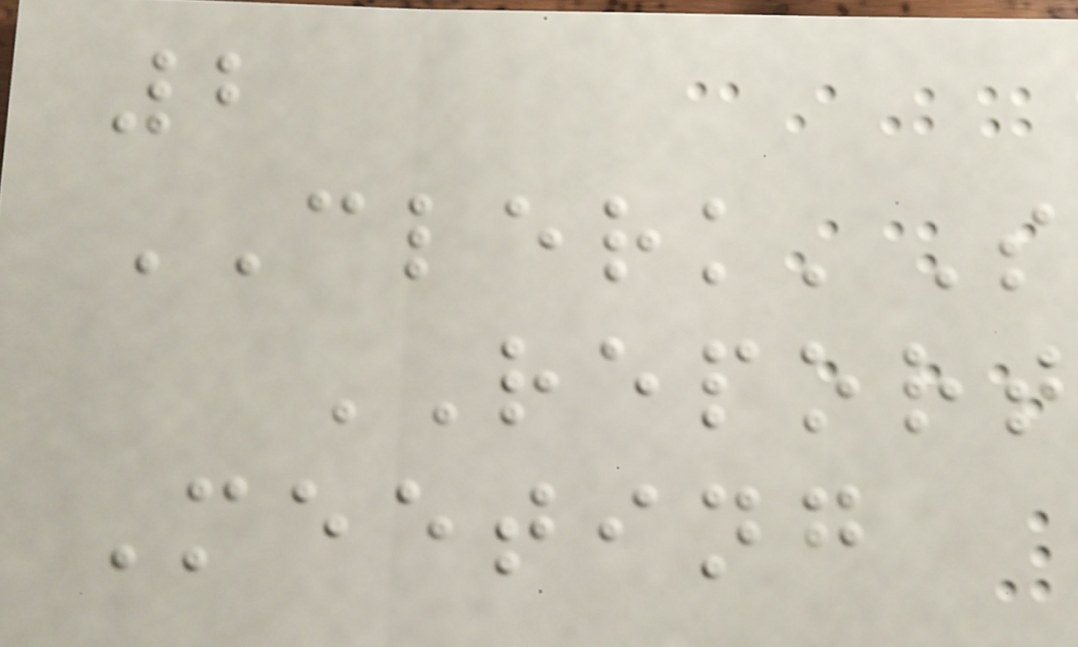2
CLERK'S
REPORT
Meeting
